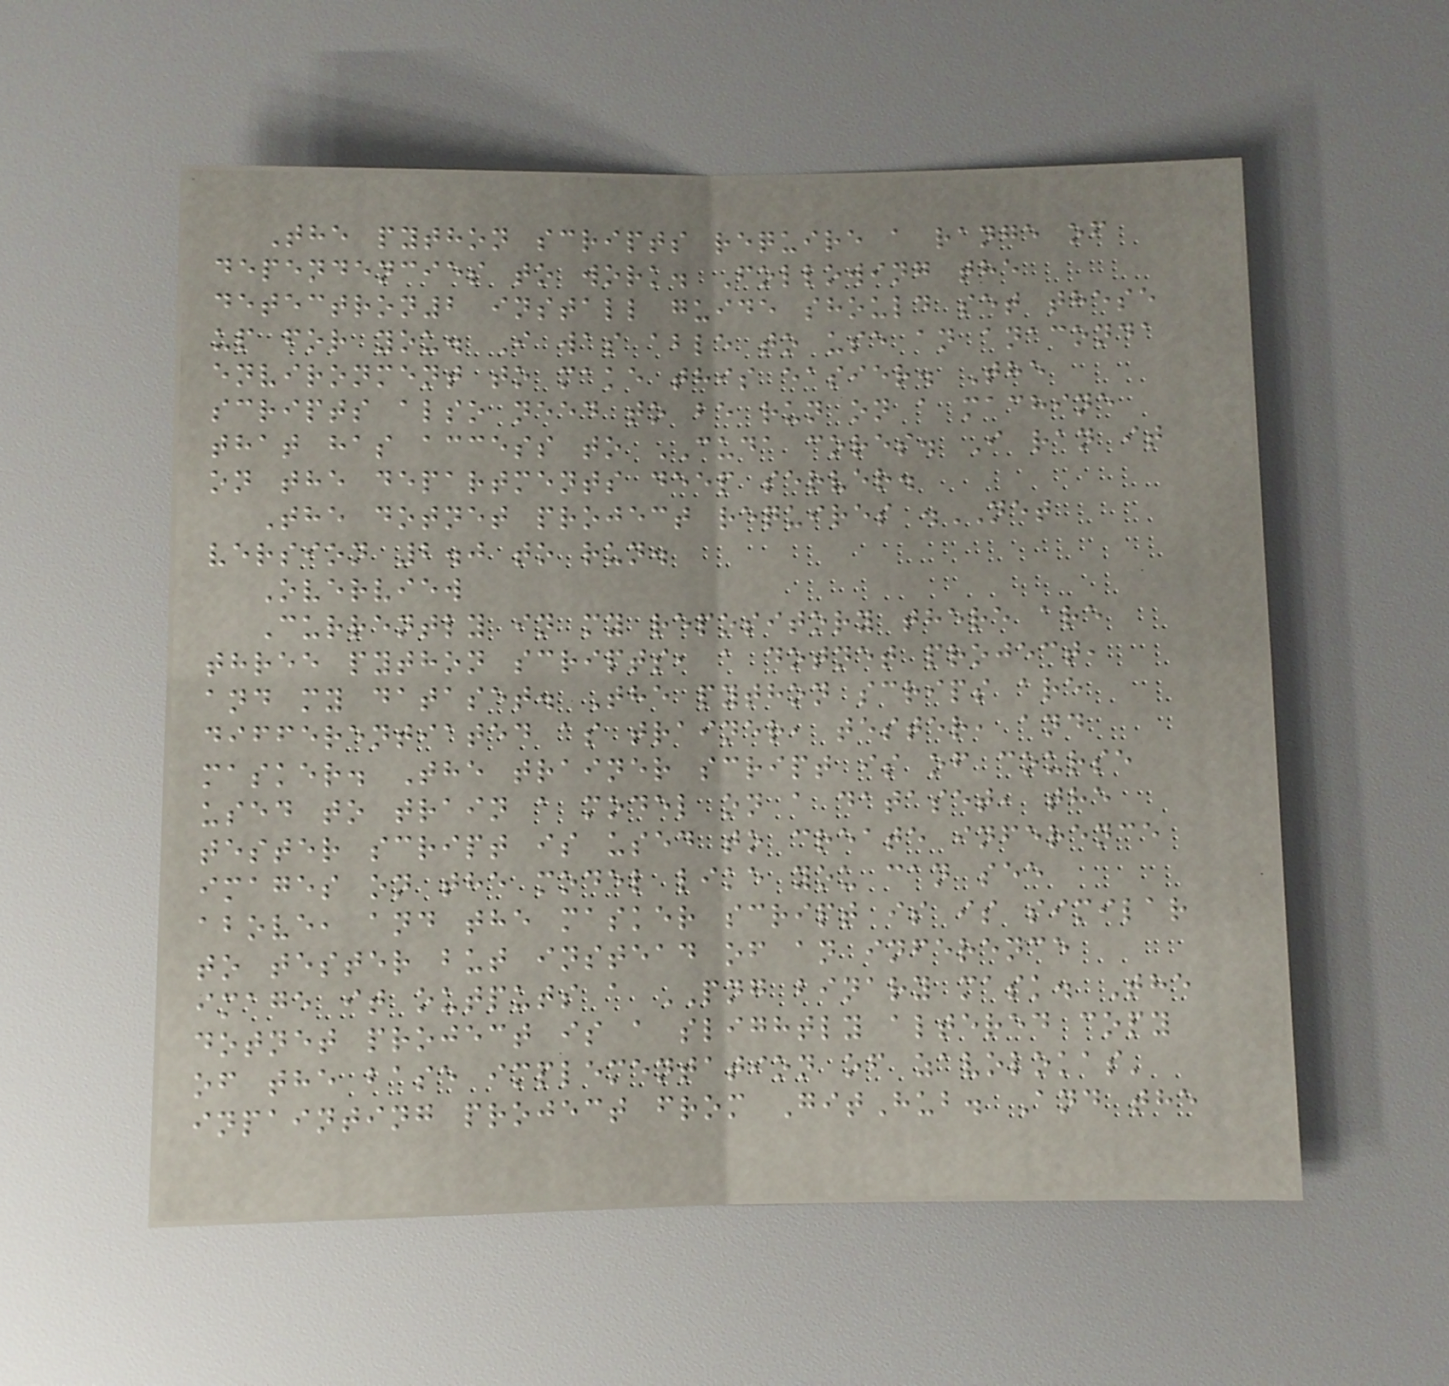The python scripts require a range of
dependencies to work. Following the
detectron2 install guide should set these
up for you. I was able to use an anaconda
environment to make this easier. The
scripts also need to be run on a machine
that has access to CUDA cores. I ran it
on the departments deep server.
The dotnet project requires .NET
version 2.0 to run.
Overview
Currently in my repository there are
three python scripts, a dotnet project,
and my dataset. The python scrips are
differentiated as trainer, tester, and
masker. The trainer script is of course
used to train a model on a dataset, the
tester script is used to create inference
images on the model like you can see
above, and the masker script is is similar
to tester but instead of an inference
image it outputs a PNG binary mask. The
dotnet project is a slightly altered copy
of the base implementation of zavolokas'
inpainting project from GitHub. And the
